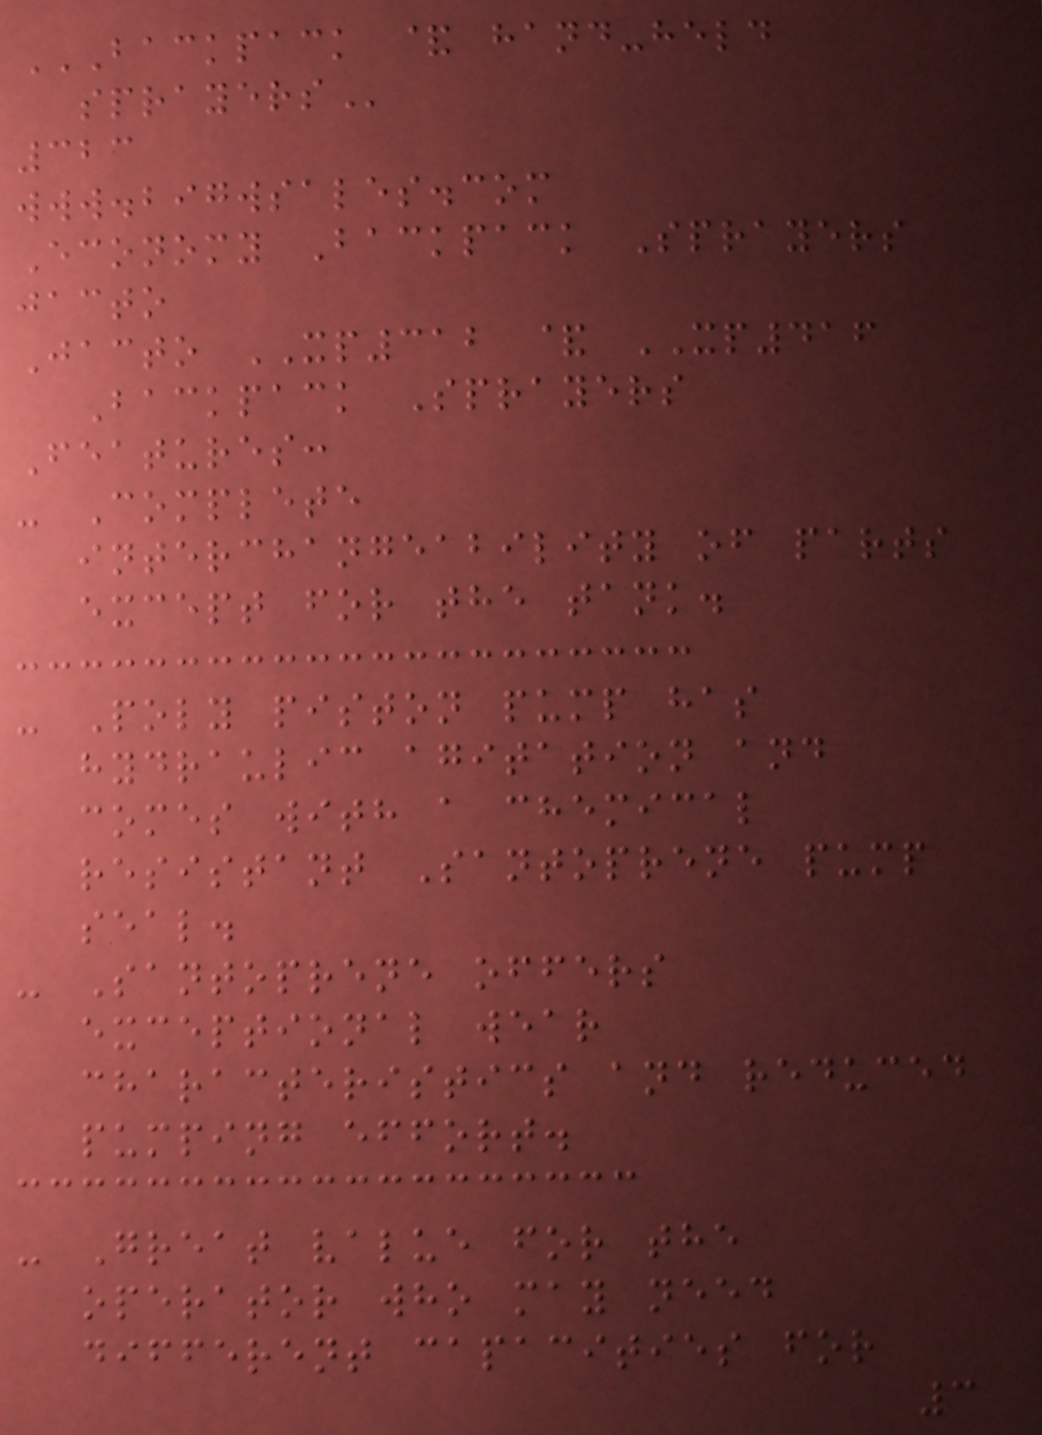BACKPACK & HAND-HELD
SPRAYERS
323
www.bigwsales.com
Economy Backpack Sprayers
jacto
Jacto XP312 & XP416
Backpack Sprayers
Features:
- Complete
interchangeability of parts
except for the tank.
- Poly piston pump has
hydraulic agitation and
comes with a chemical
resistant Santoprene pump
seal.
- Santoprene offers
exceptional wear
characteristics and reduced
pumping effort.
- Great value for the
operator who may need
different capacities for
3
